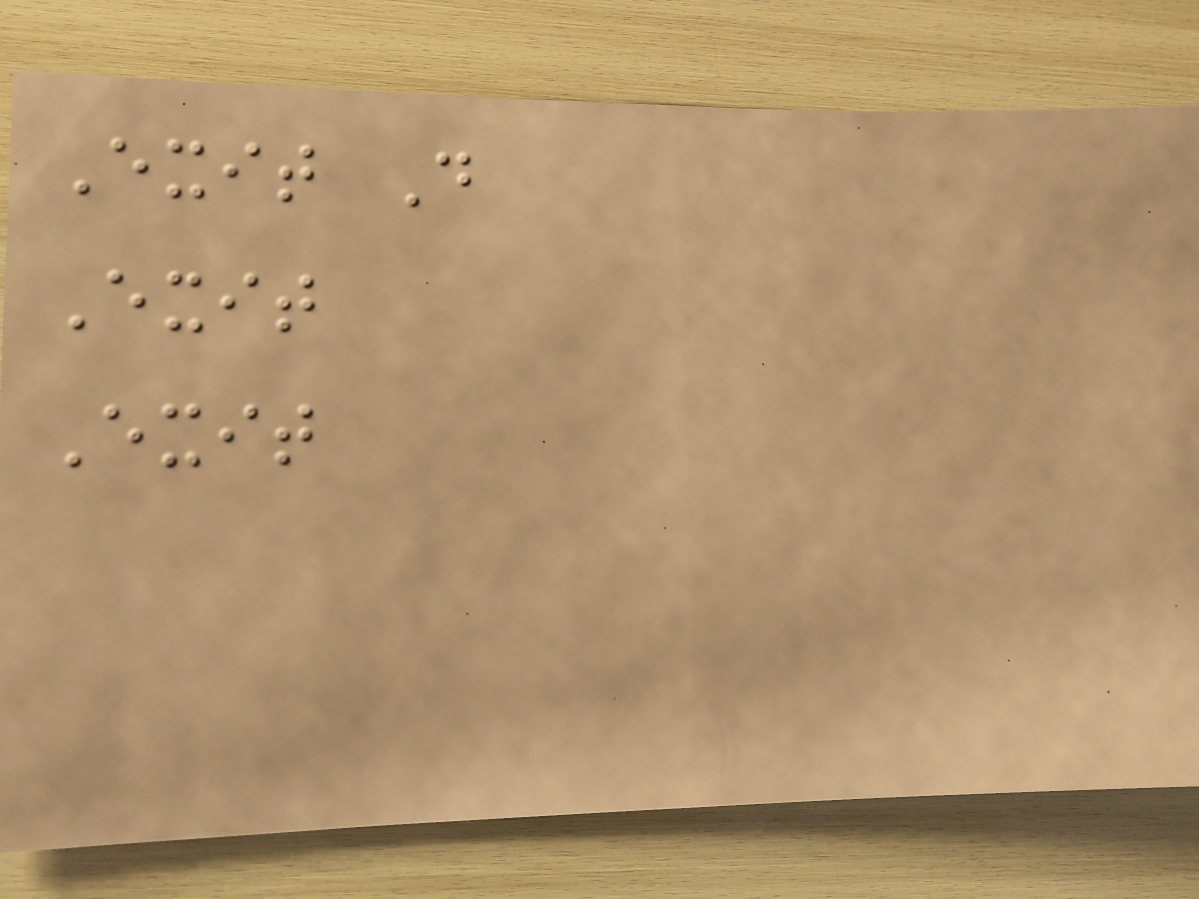Exit D
Exit
Exit
